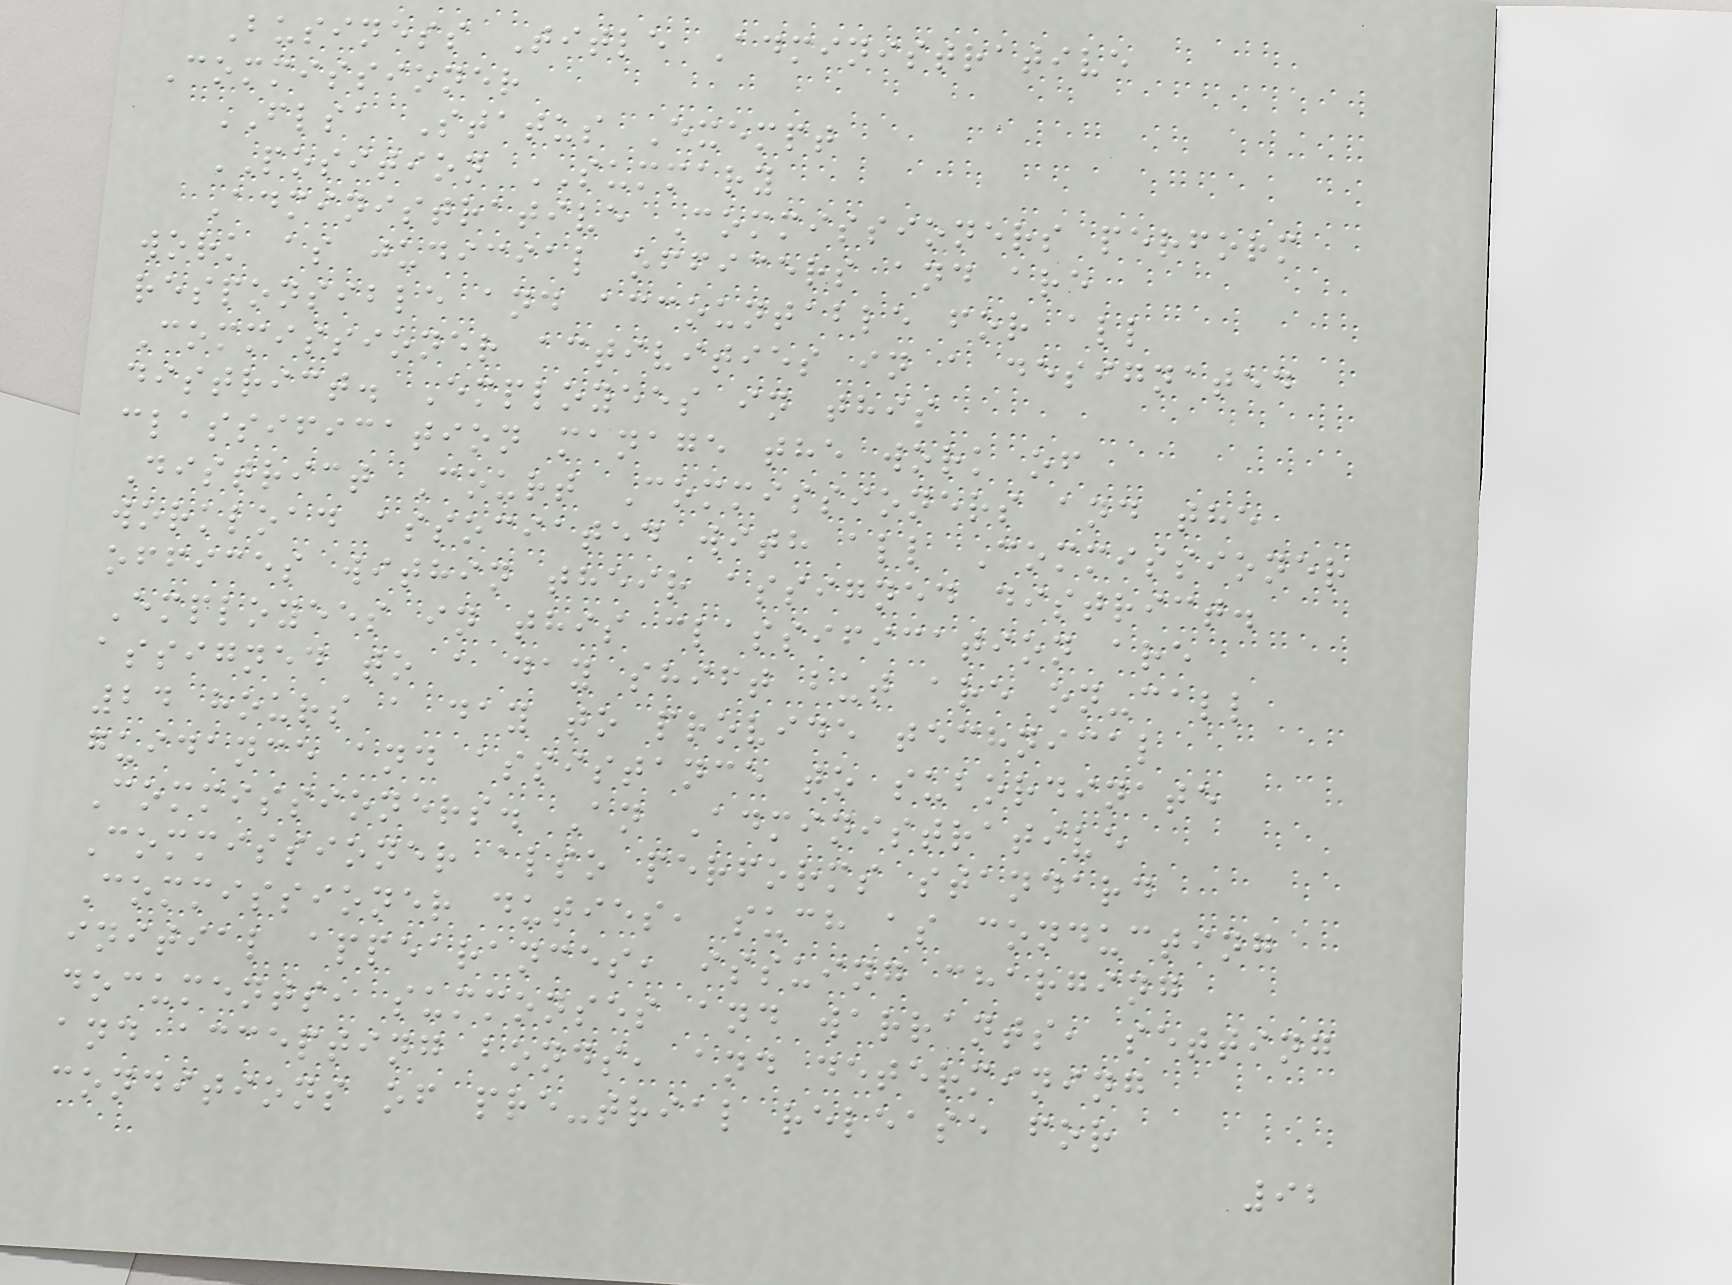Business Title Administrative
Commissioner
FLSA Status Exempt
POSITION SUMMARY
Administrative Commissioners perform
work as judicial officers and are
responsible and accountable for all
Commissioner activities in a designated
district. Employees in this
classification manage the work of
District Court Commissioners and the
workload associated with all Commissioner
offices within their assigned district.
Employees in this classification are
assigned to a day shift but are on-call
24 hours a day to provide technical
guidance and assistance to subordinate
Commissioners. An Administrative
Commissioner also performs standard
Commissioner duties, such as conducting
initial appearances, issuing charging
documents, summonses and warrants, setting
and accepting bonds, and determining
conditions of pre-trial release for
92
